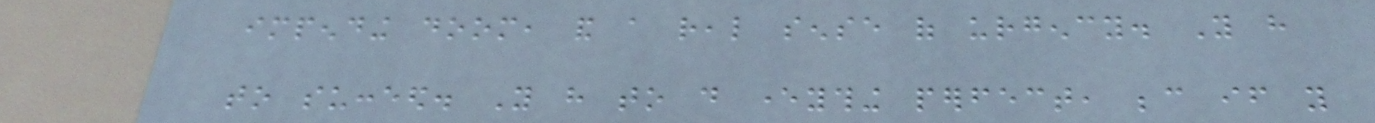impending doom, and a real sense of urgency. You have
to succeed. You have to do everything perfect, because if you
